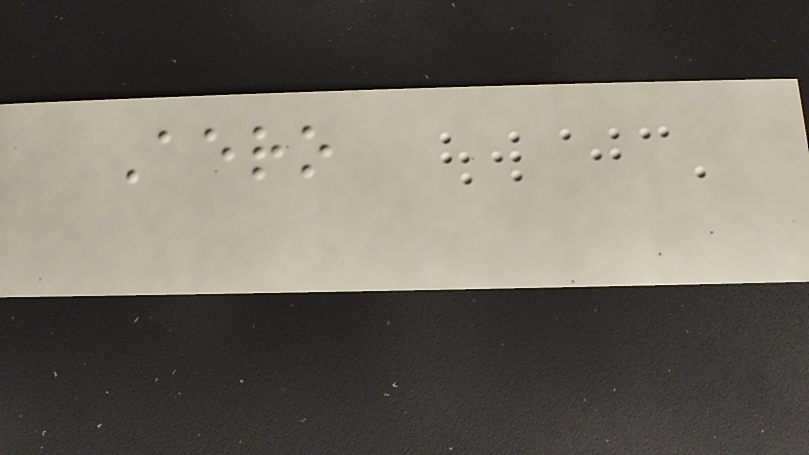Aero
